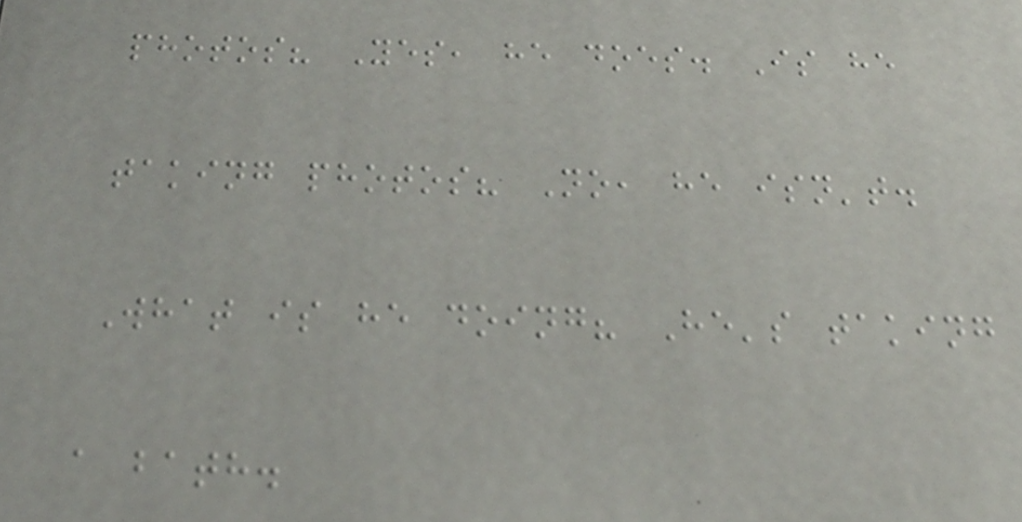photos? Yes, he does. Is he
taking photos? No, he isn't.
What is he doing? He's taking
a bath.
